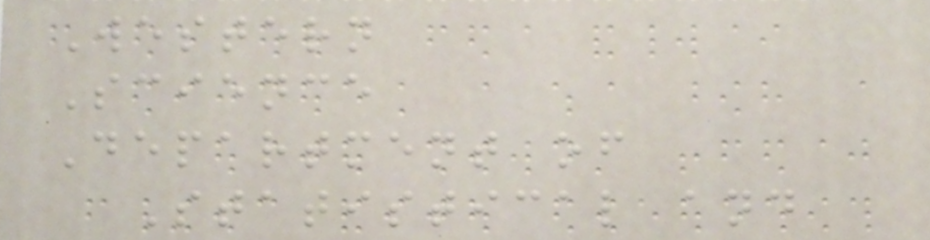Western
Science
Department of
Statistical and
